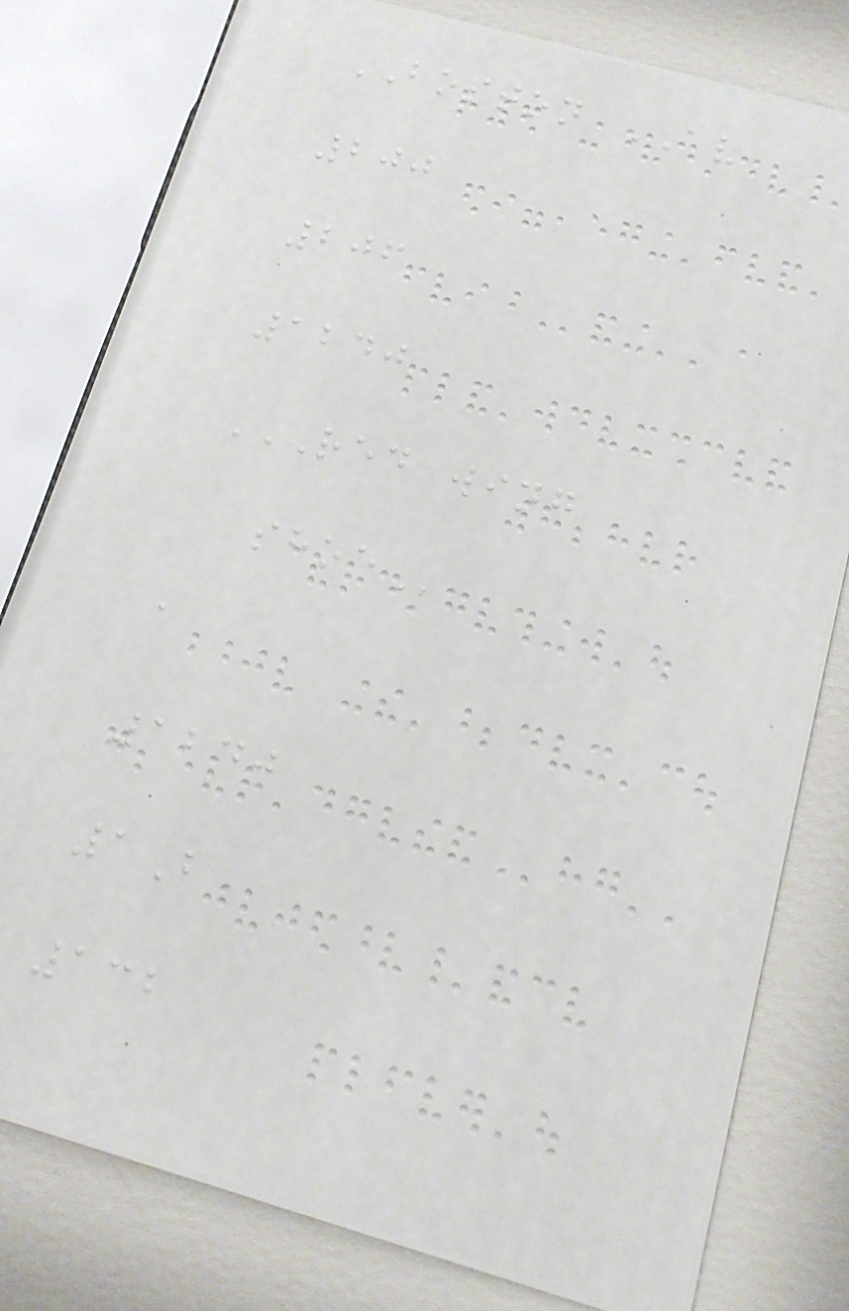BOSTON AV
200
206
1240
RED WING
SHOE
a
1240
1B
132
